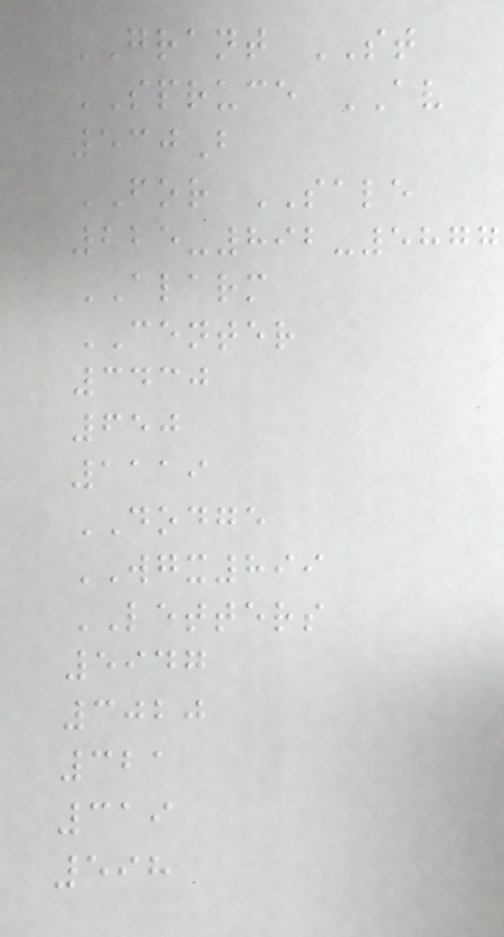GRANT ST
SPRUCE AV
530B
FOR SALE
225-892-5877
ALARM
CENTER
3430
650
1119
DODGE
WGX899
LETTERS
5947
3020
321
319
598
